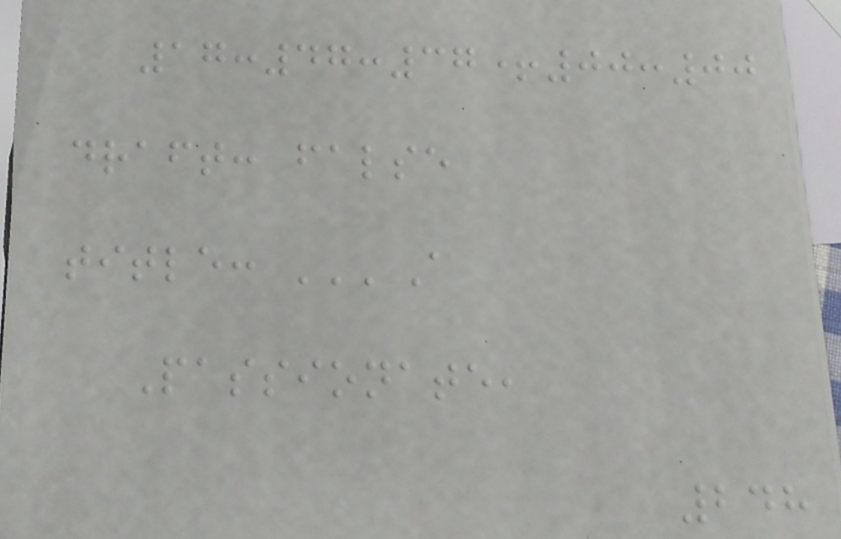17:47:37+00:00
draft: false
title: '''A
Passionate,
248
